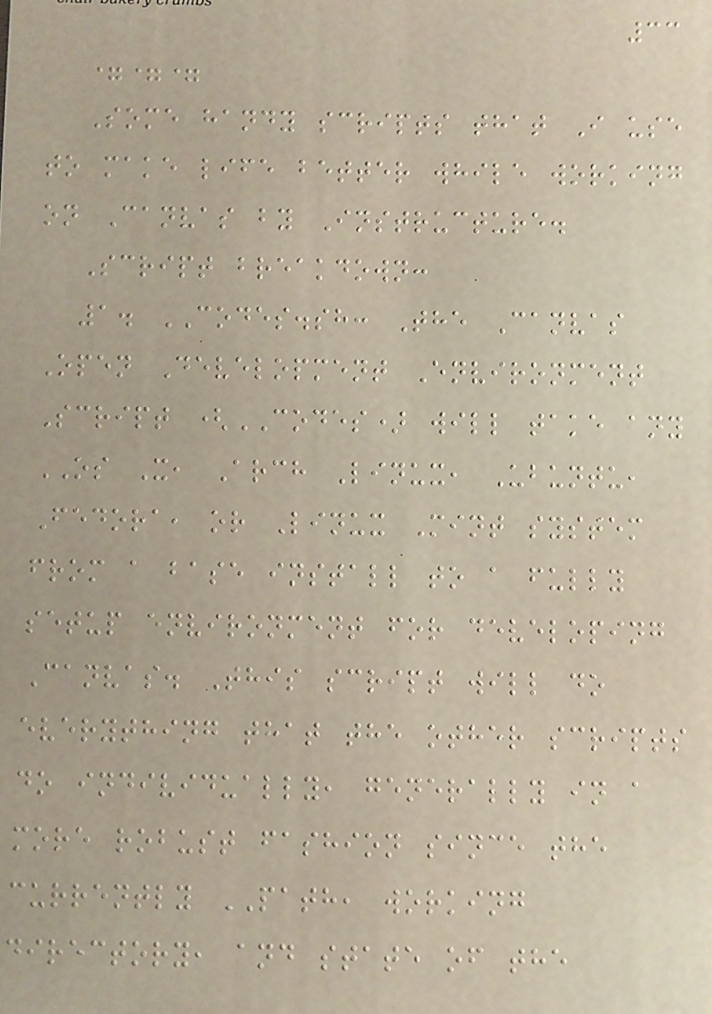33
===
Some handy scripts that I use
to make life better while working
on Canvas by Instructure.
Script breakdown:
1. CODES.sh: The Canvas
Open Development Environment
Script (CODES) will take any
OS X, Arch Linux, Ubuntu,
Fedora, or Linux Mint system
from a base install to a fully
setup environment for developing
Canvas. This script will do
everything that the other scripts
do individually, generally in a
more robust fashion since the
currently PATH, working
directory, and state of the
